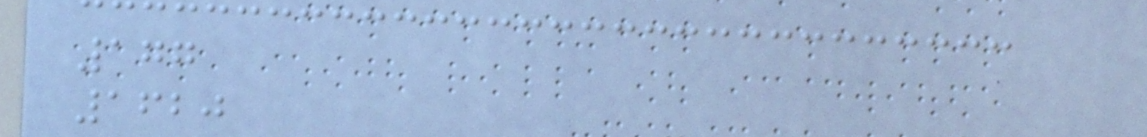177
1620
